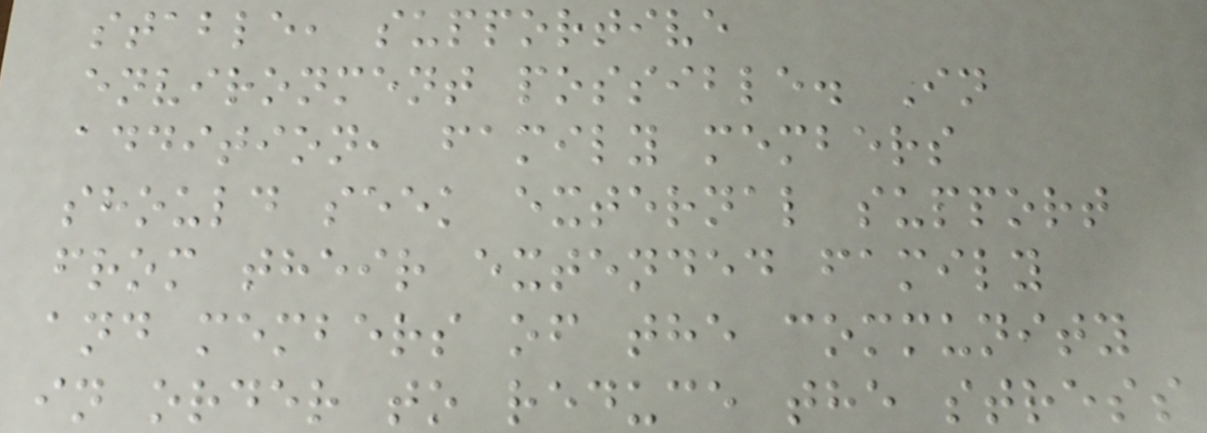stable, supportive
environment possible. In
addition, family members
should seek external support
from their extended family
and members of the community
in order to reduce the stress
